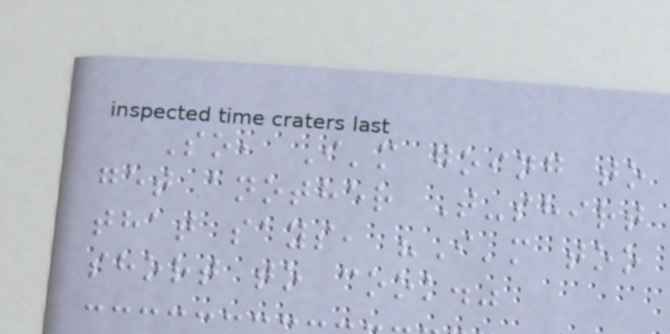So, I'm going to
get another T-shirt
that says, "I'm too
short to cook."
